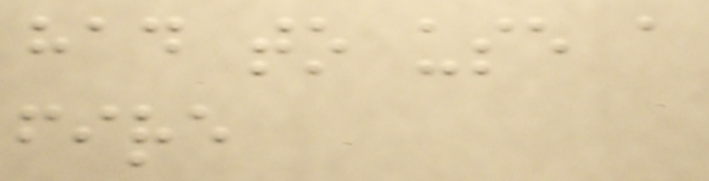had to use a
fire
